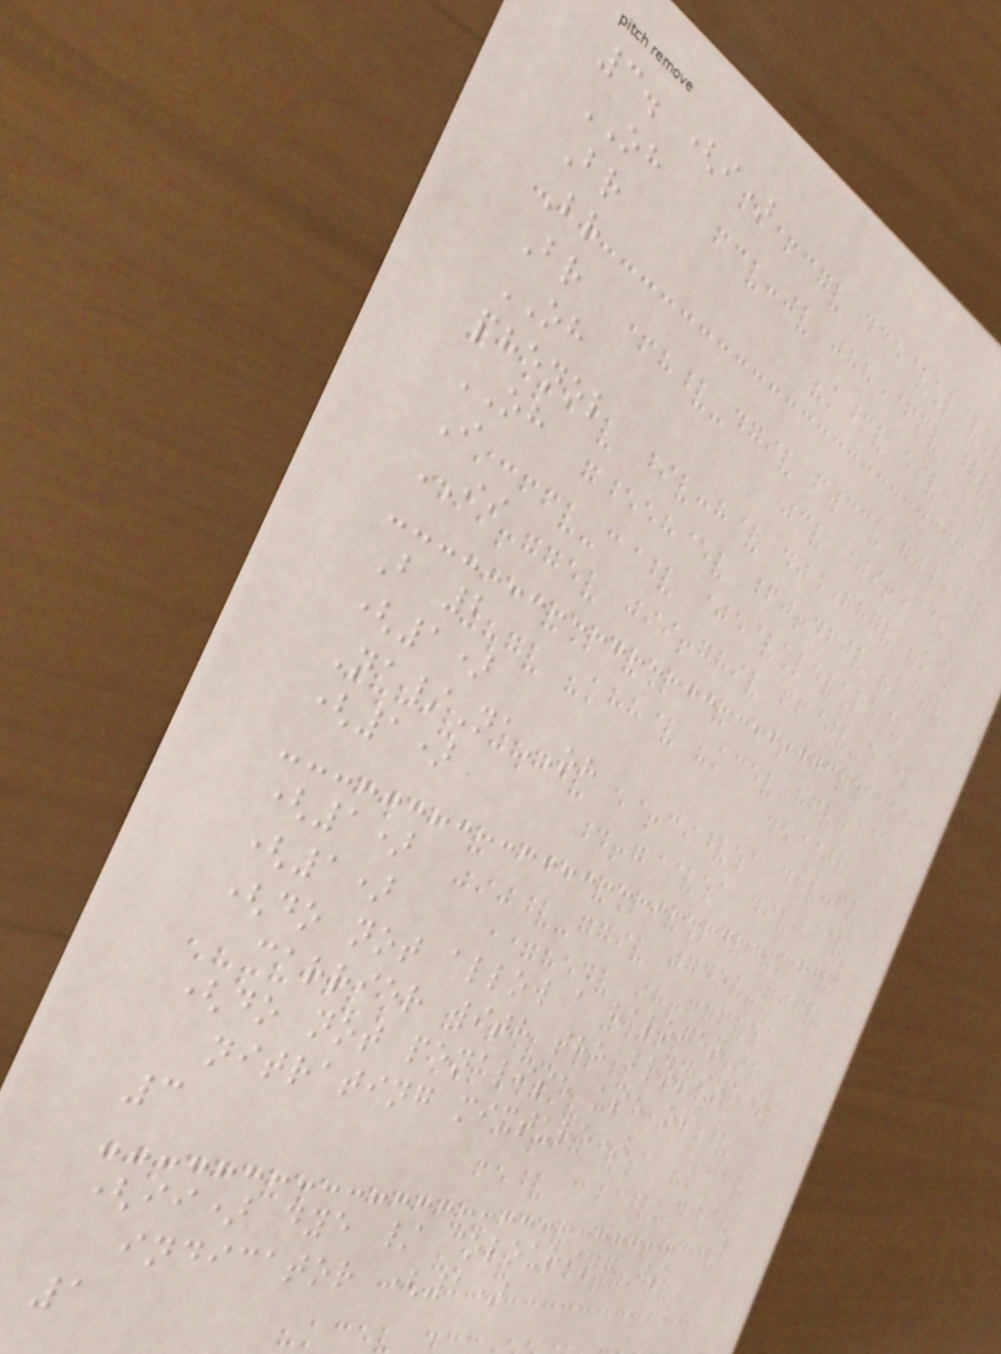3. (i)
OH
Br
Br
Br
OH
phenol
OH
I
II
B 2
(1)
Na/NaOH
(1)
(1)
(1)
(do not allow a halogen
carrier with the bromine)
(do not penalise use of a
nitrating mixture)
3
(ii) dye / colouring /
indicator (1)
1
